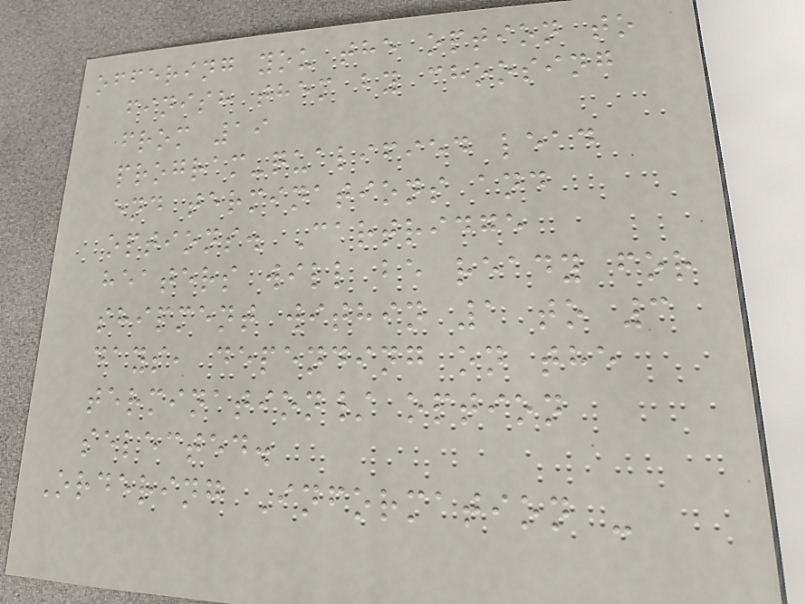offering you the option to
finish them by choosing
from 19
program-qualified lead
end terminations and
options. Cartridge
heaters will be ready for
shipment within 1 to 3
days, depending on the
termination/ option
selected.
Ordering Information -
